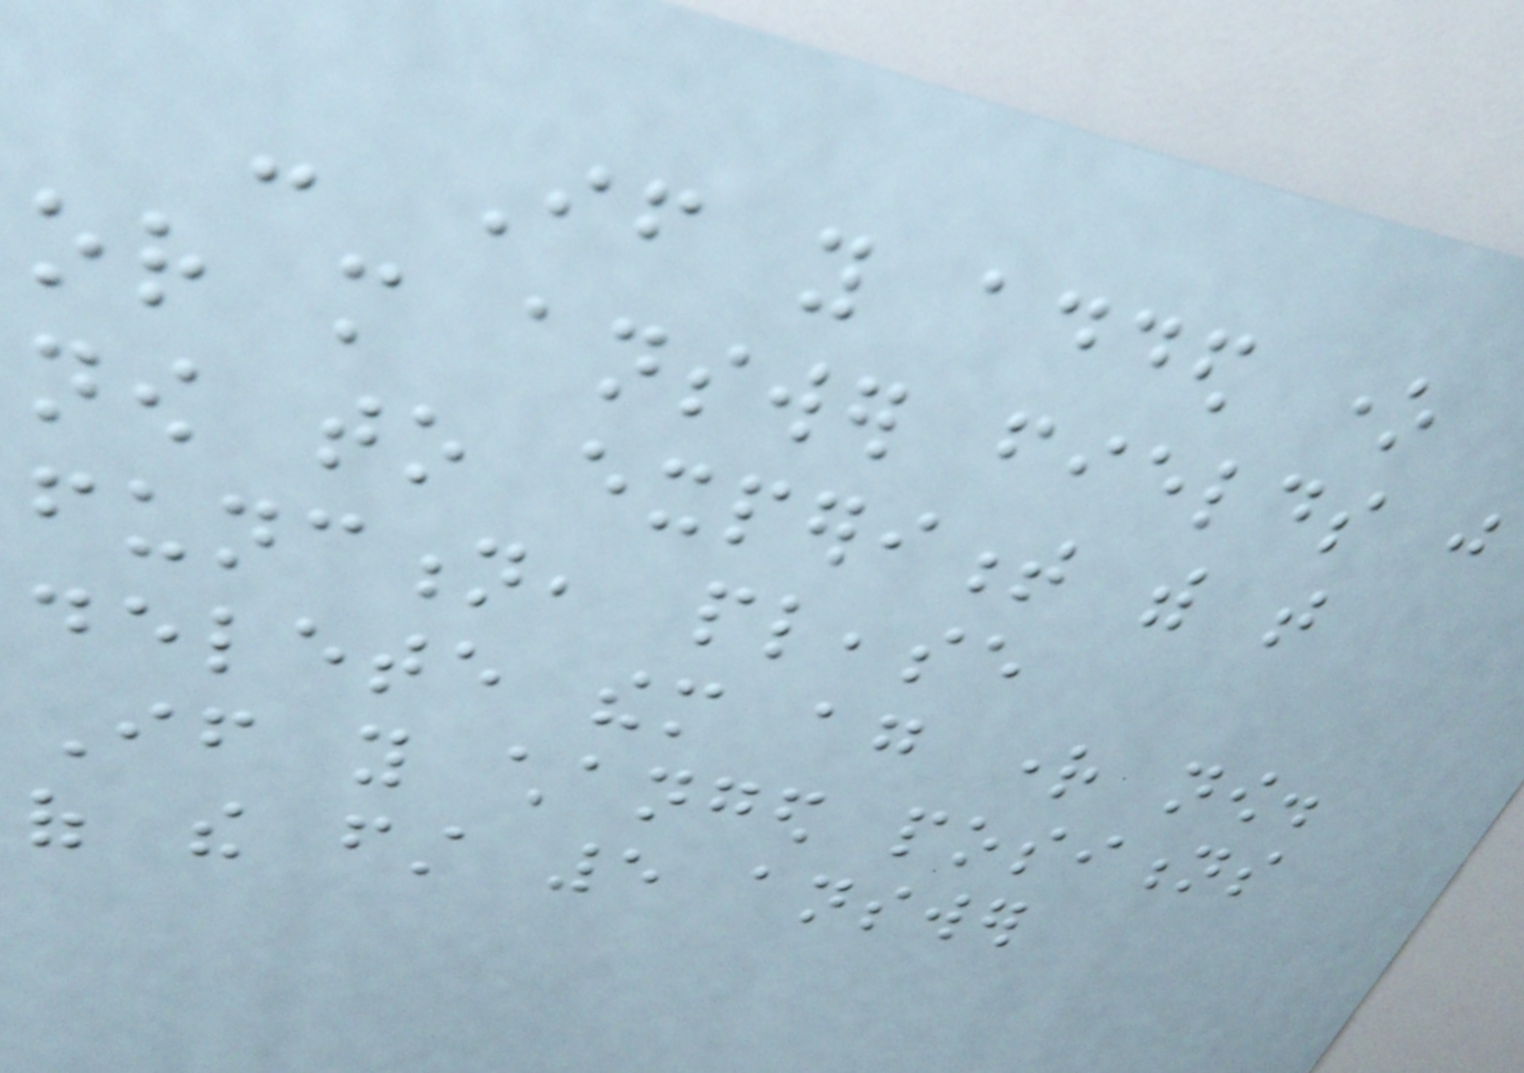- If you added one
or more answer fields just
now to experiment with that
function, please
delete them again right now.
If you changed positions
of the first 5 answer
